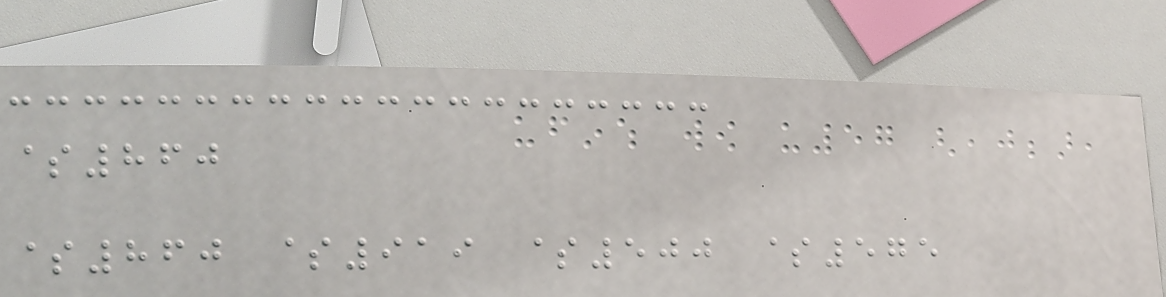$860
$860 $919 $500 $575
